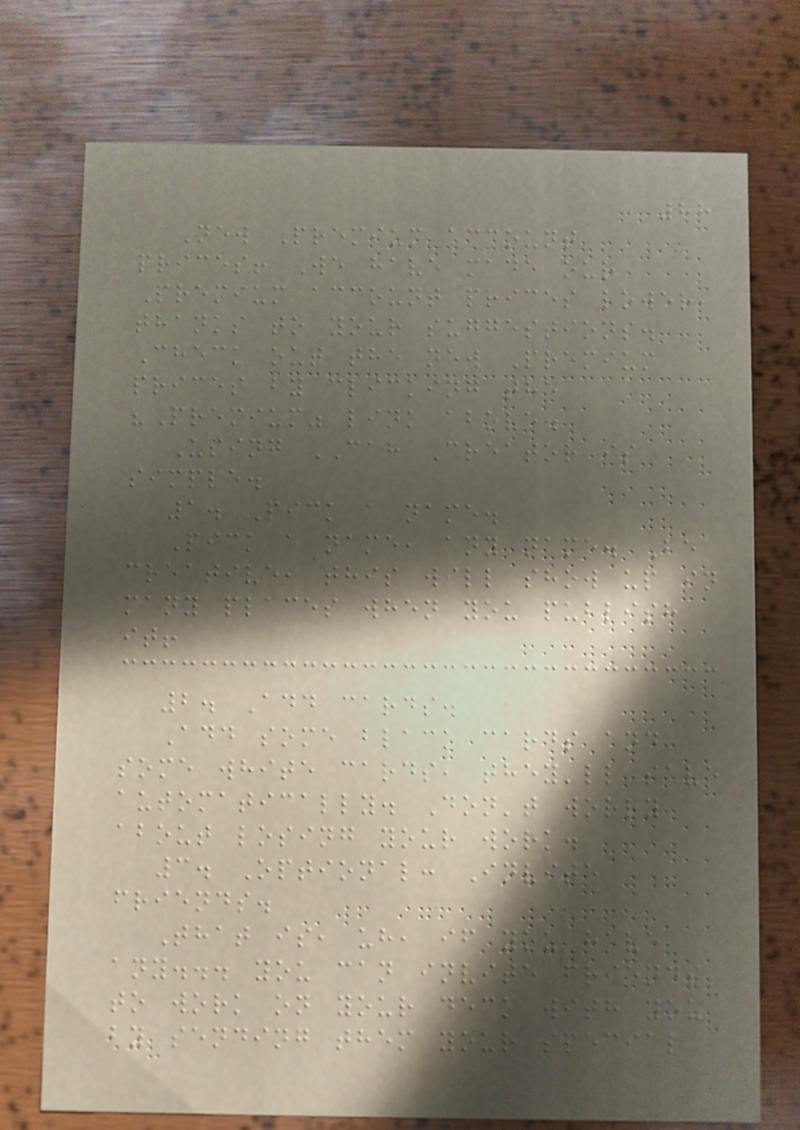88
New Premium account
prices! We have made our
Premium account prices lower,
thanks to your suggestions.
Check out the new Premium
prices by clicking the
"Premium" link above.
Using CAH Creator is
simple.
1. Pick a name.
Pick a name, any name. Be
creative, this will show up in
many places when you publish
it!
2. Add cards.
Add some black cards and
some white cards, they'll save
automatically. Don't worry
about losing your work.
3. Optional: Invite
friends.
That is, uh, if you have
any... you can invite friends
to work on your deck with you
by sending them your special
